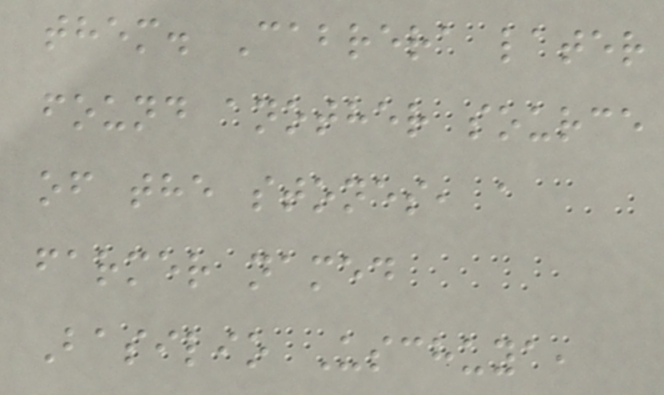them. Cabrera later
found another source
of the stones, a
farmer named
Basilio Uschuya,
